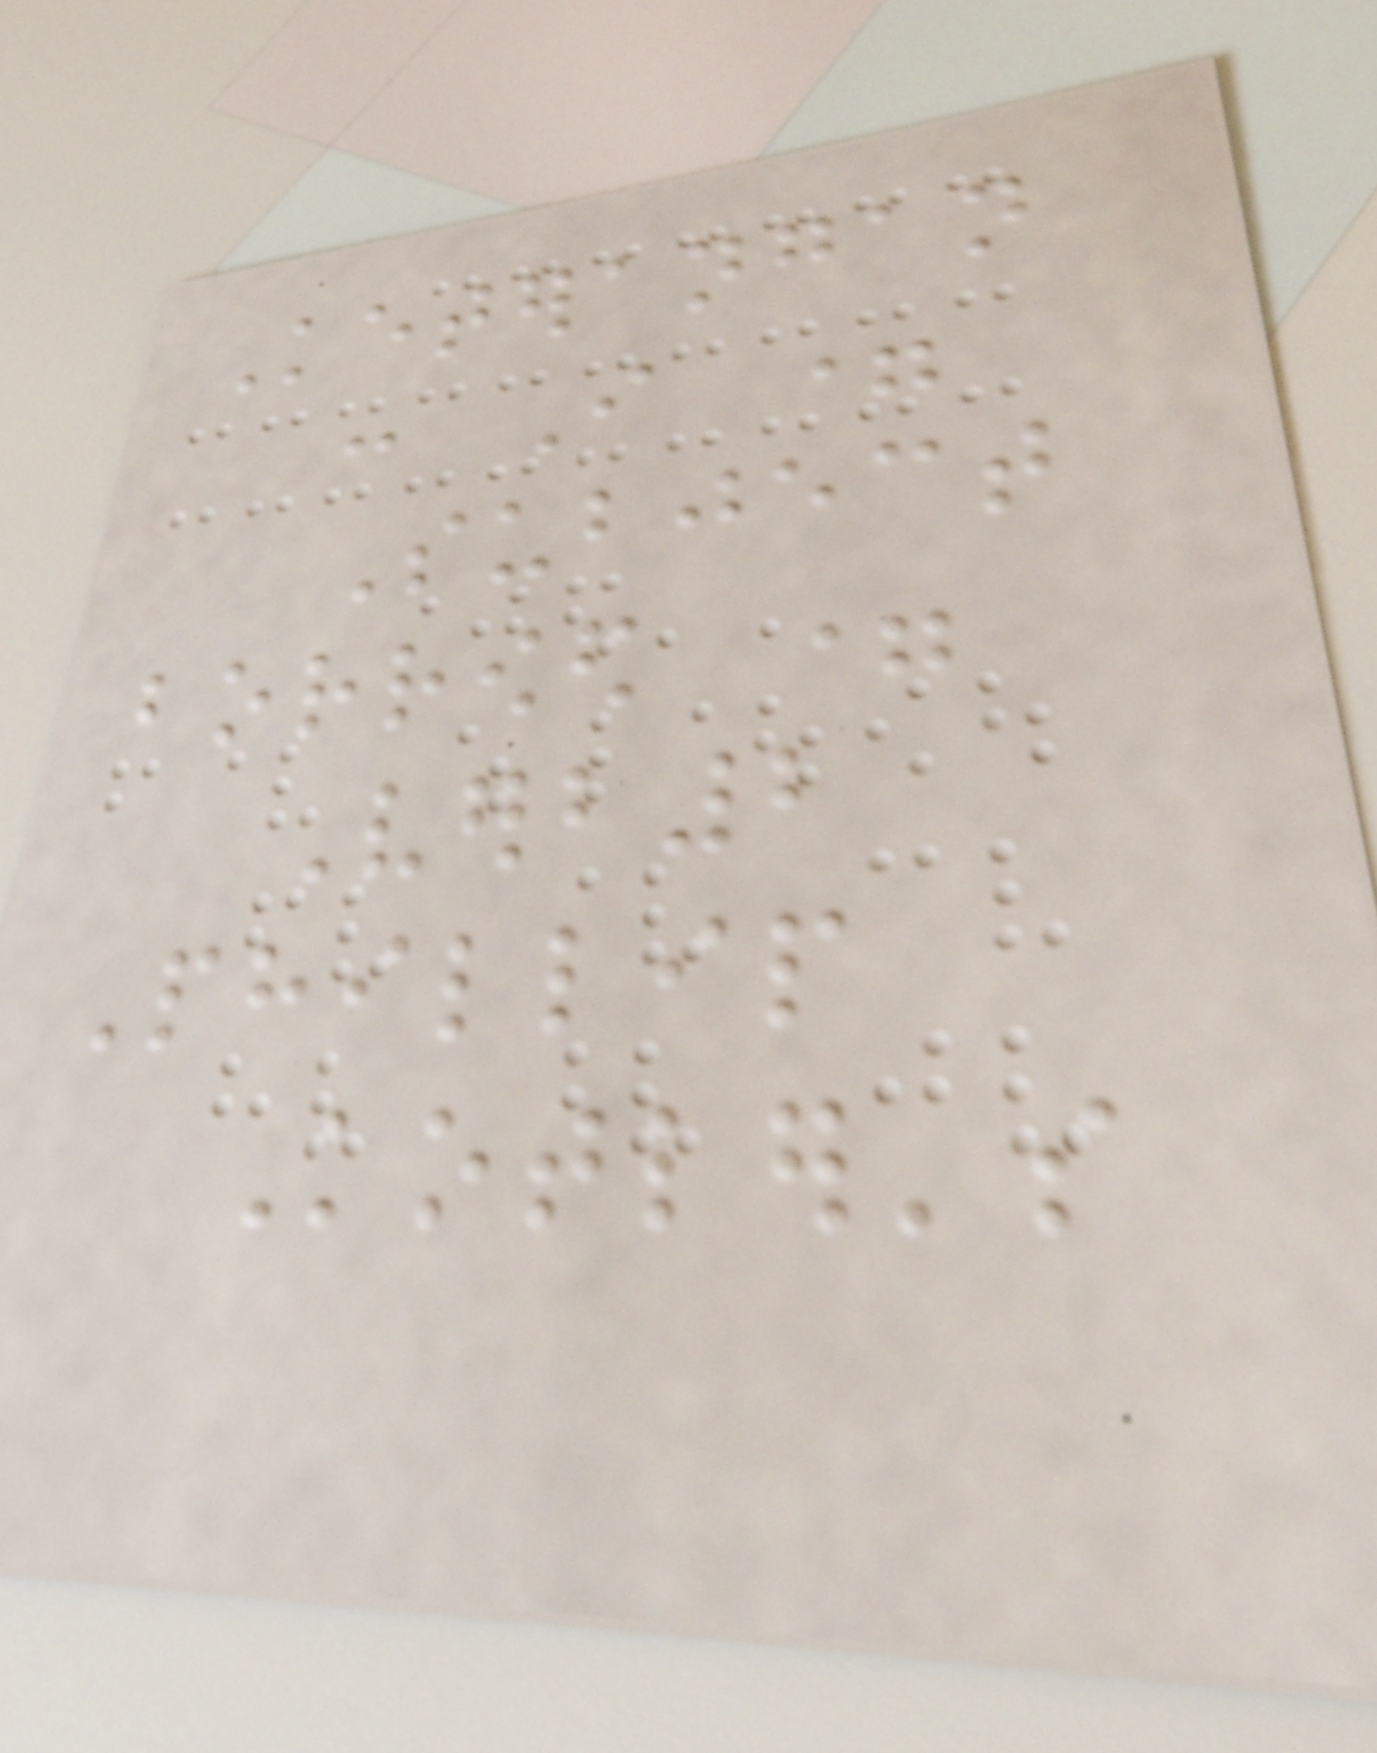Keterangan
: I =
Subject
borrowed =
Verb2
Phillip
Kotler's
